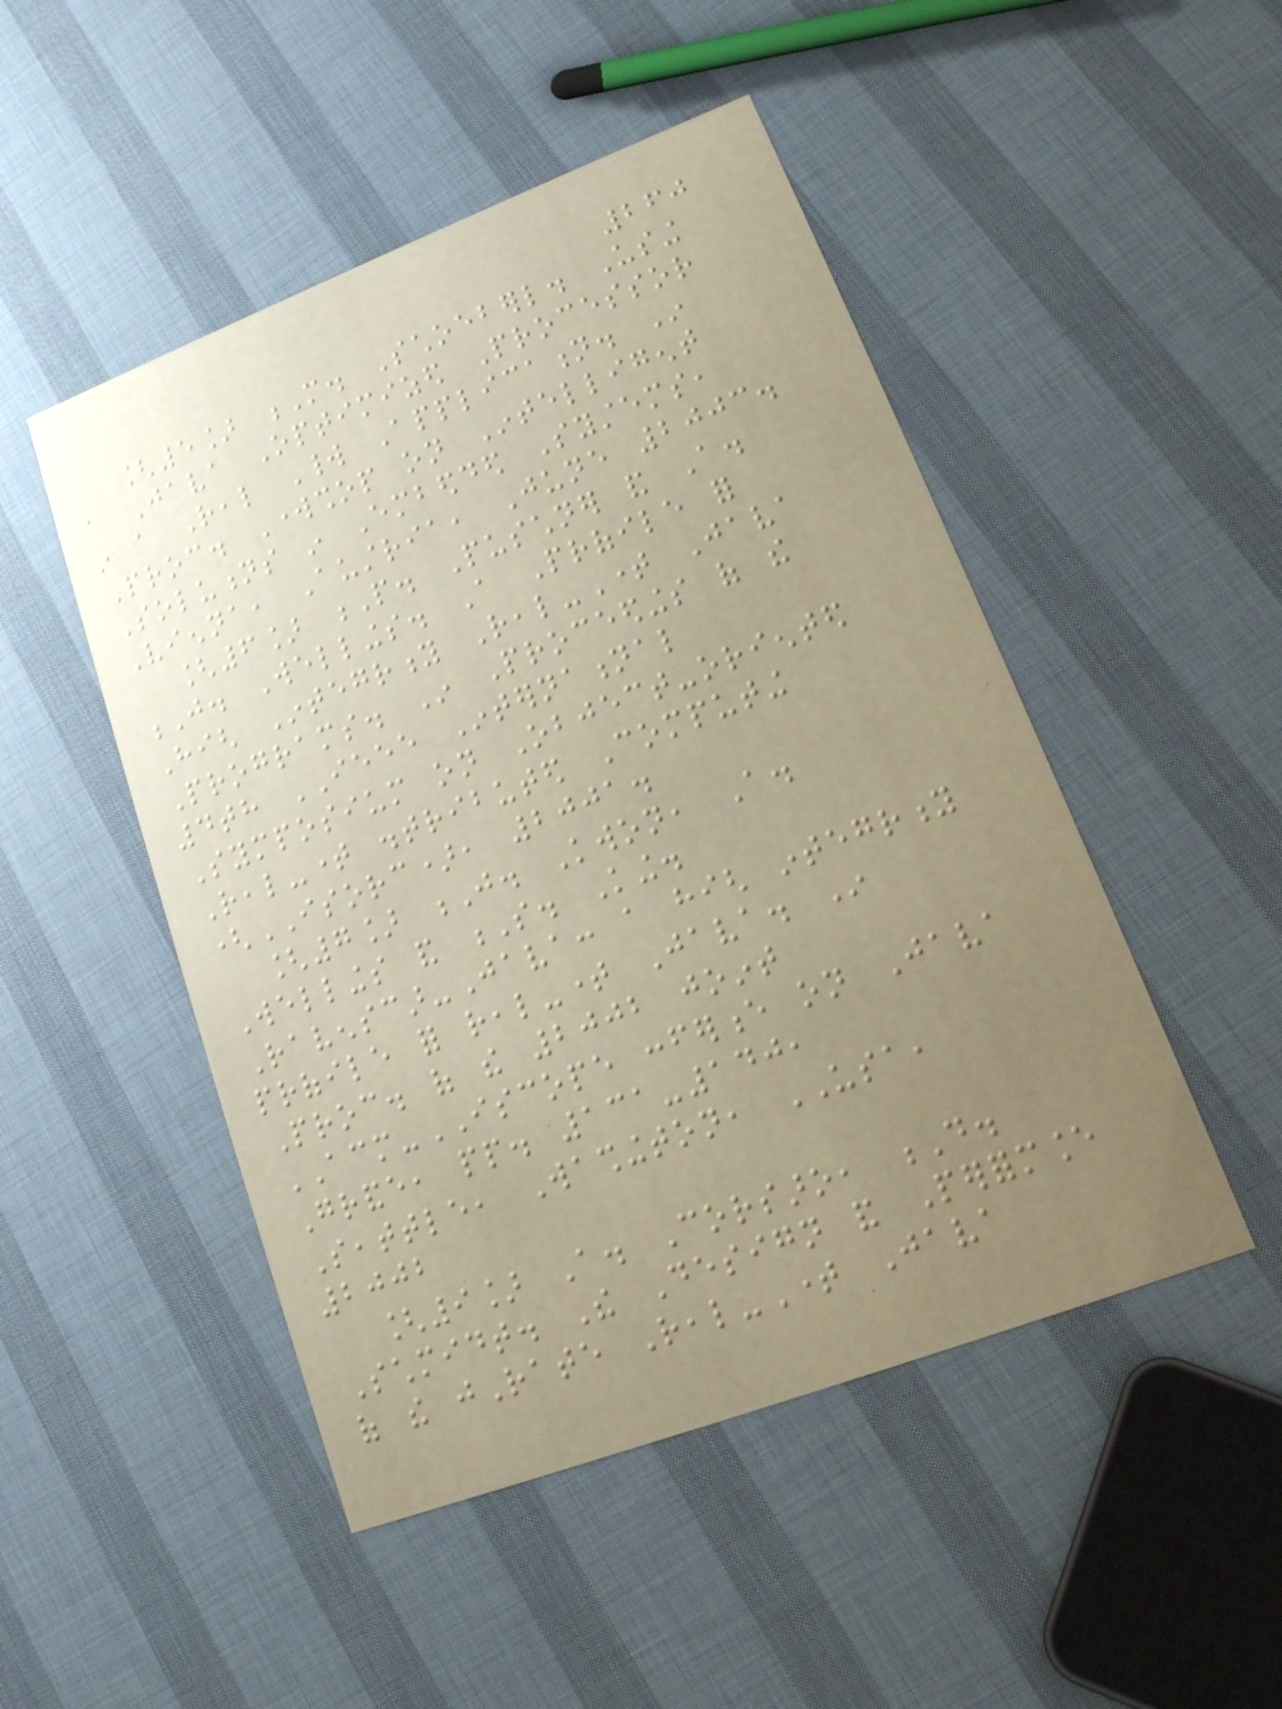260
[5] M. Schoeberl. Using
a Java Optimized Processor
in a Real World Application. In
Proc. Workshop on Intelligent
Solutions in Embedded Systems,
Vienna, Austria, June 2003.
[6] P. Puschner and A.
J. Wellings. A Profile for
High Integrity Real-Time Java
Programs. In Proceedings of the
4th IEEE International
Symposium on Object-oriented
Real-time distributed Computing
(ISORC), 2001.
[7] J. Kwon, A.
Wellings and S. King.
Ravenscar-Java: a high integrity
profile for real-time Java. In
Proc. of the 2002 joint
ACM-ISCOPE conference on Java
Grande, pp. 131-140,
Seattle, Washington, USA,
2002
[9] A. Corsaro, D.
Schmidt. The Design and Performance
of the jRate Real-Time Java
